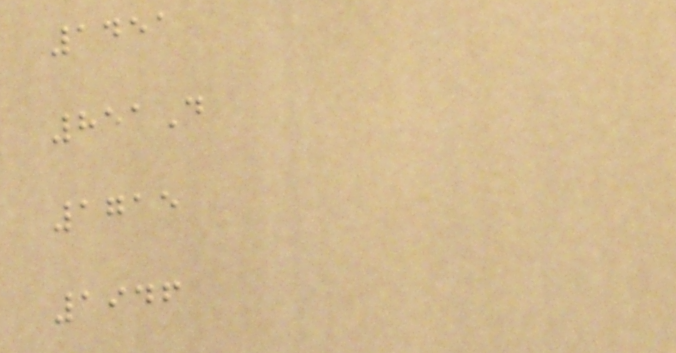1451
851D
1715
1946
